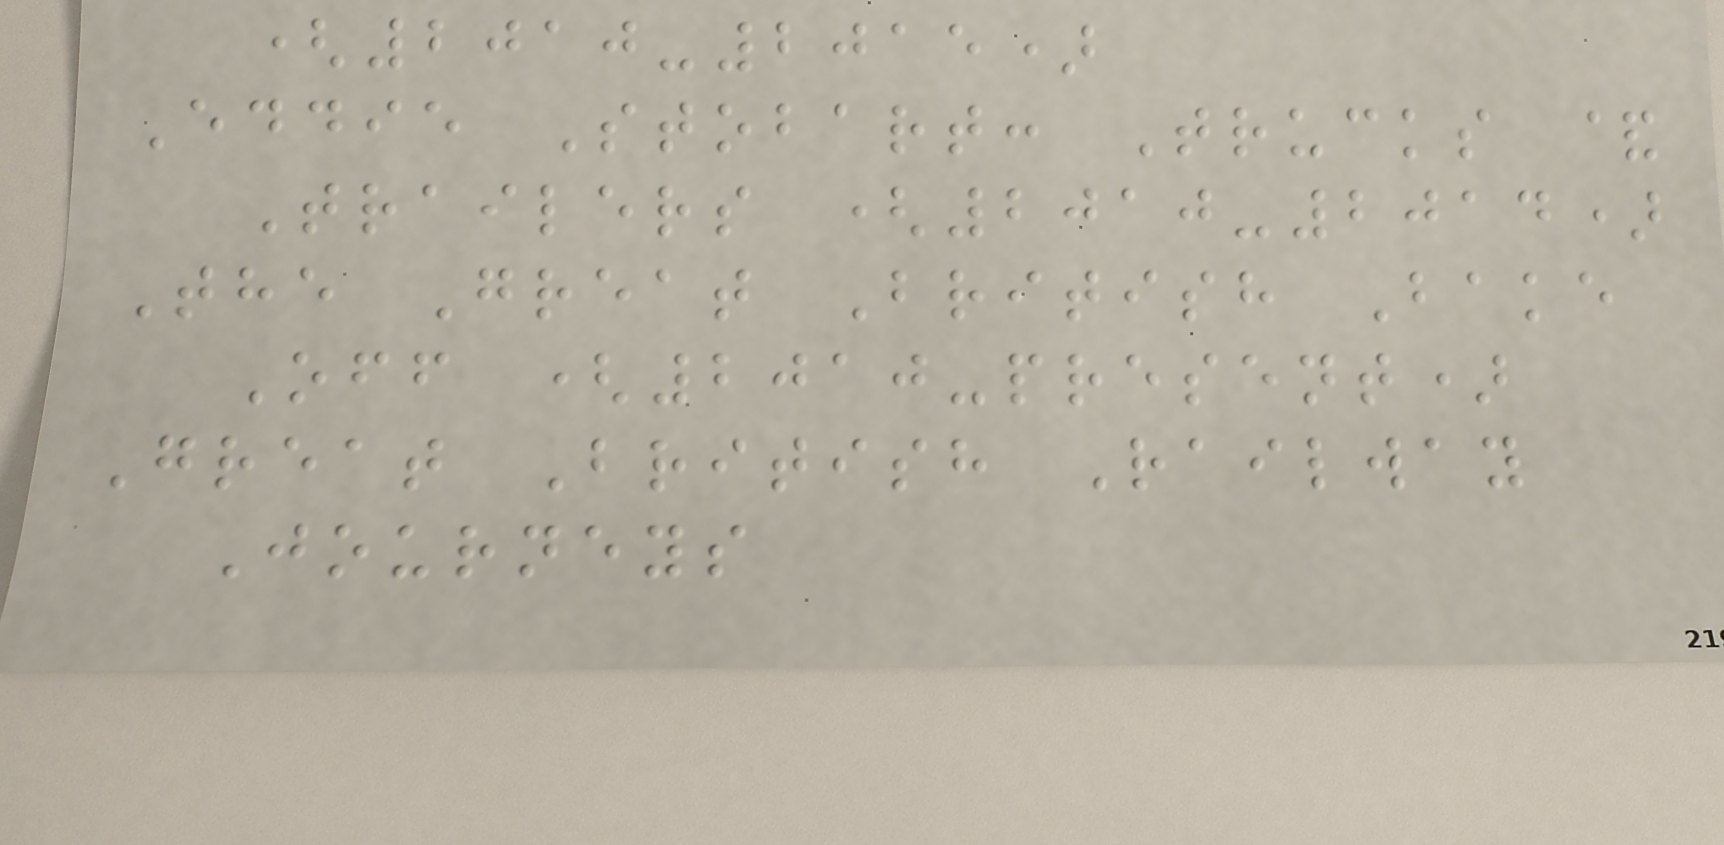(2010-2015)
Eddie Stobart: Trucks &
Trailers (2010-2014)
The Great British Bake
Off (2010-present)
Great British Railway
Journeys
